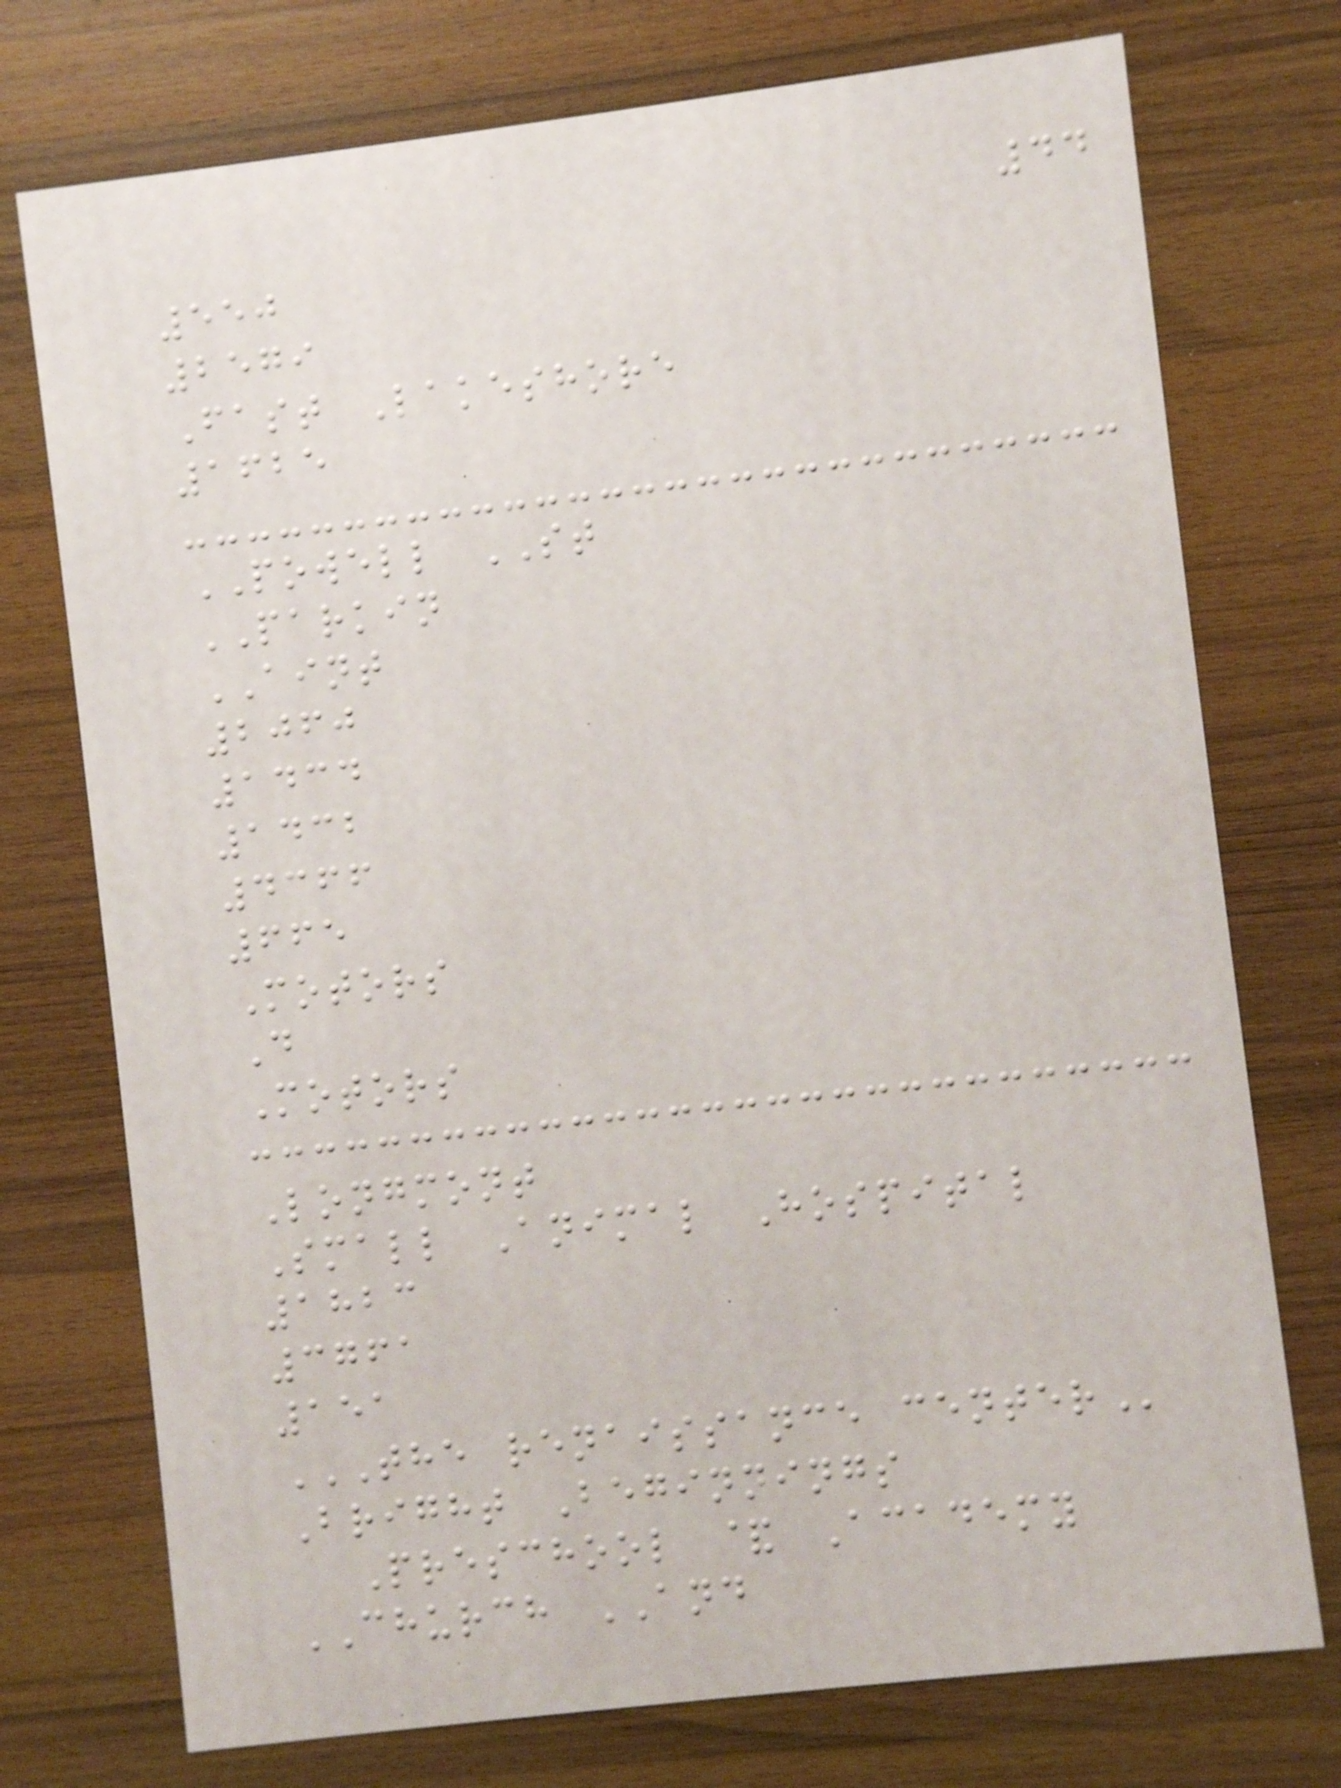44
550
2579
Fast Lakeshore
1625
POWELL ST
PARKIN
AINT
2060
1434
1432
4366
665
Motors
D
Motors
Longmont
Small Animal Hospital
1823
3761
151
THE RENAISSANCE CENTER
Bright Beginnings
Preschool & Academy
CHURCH AND
